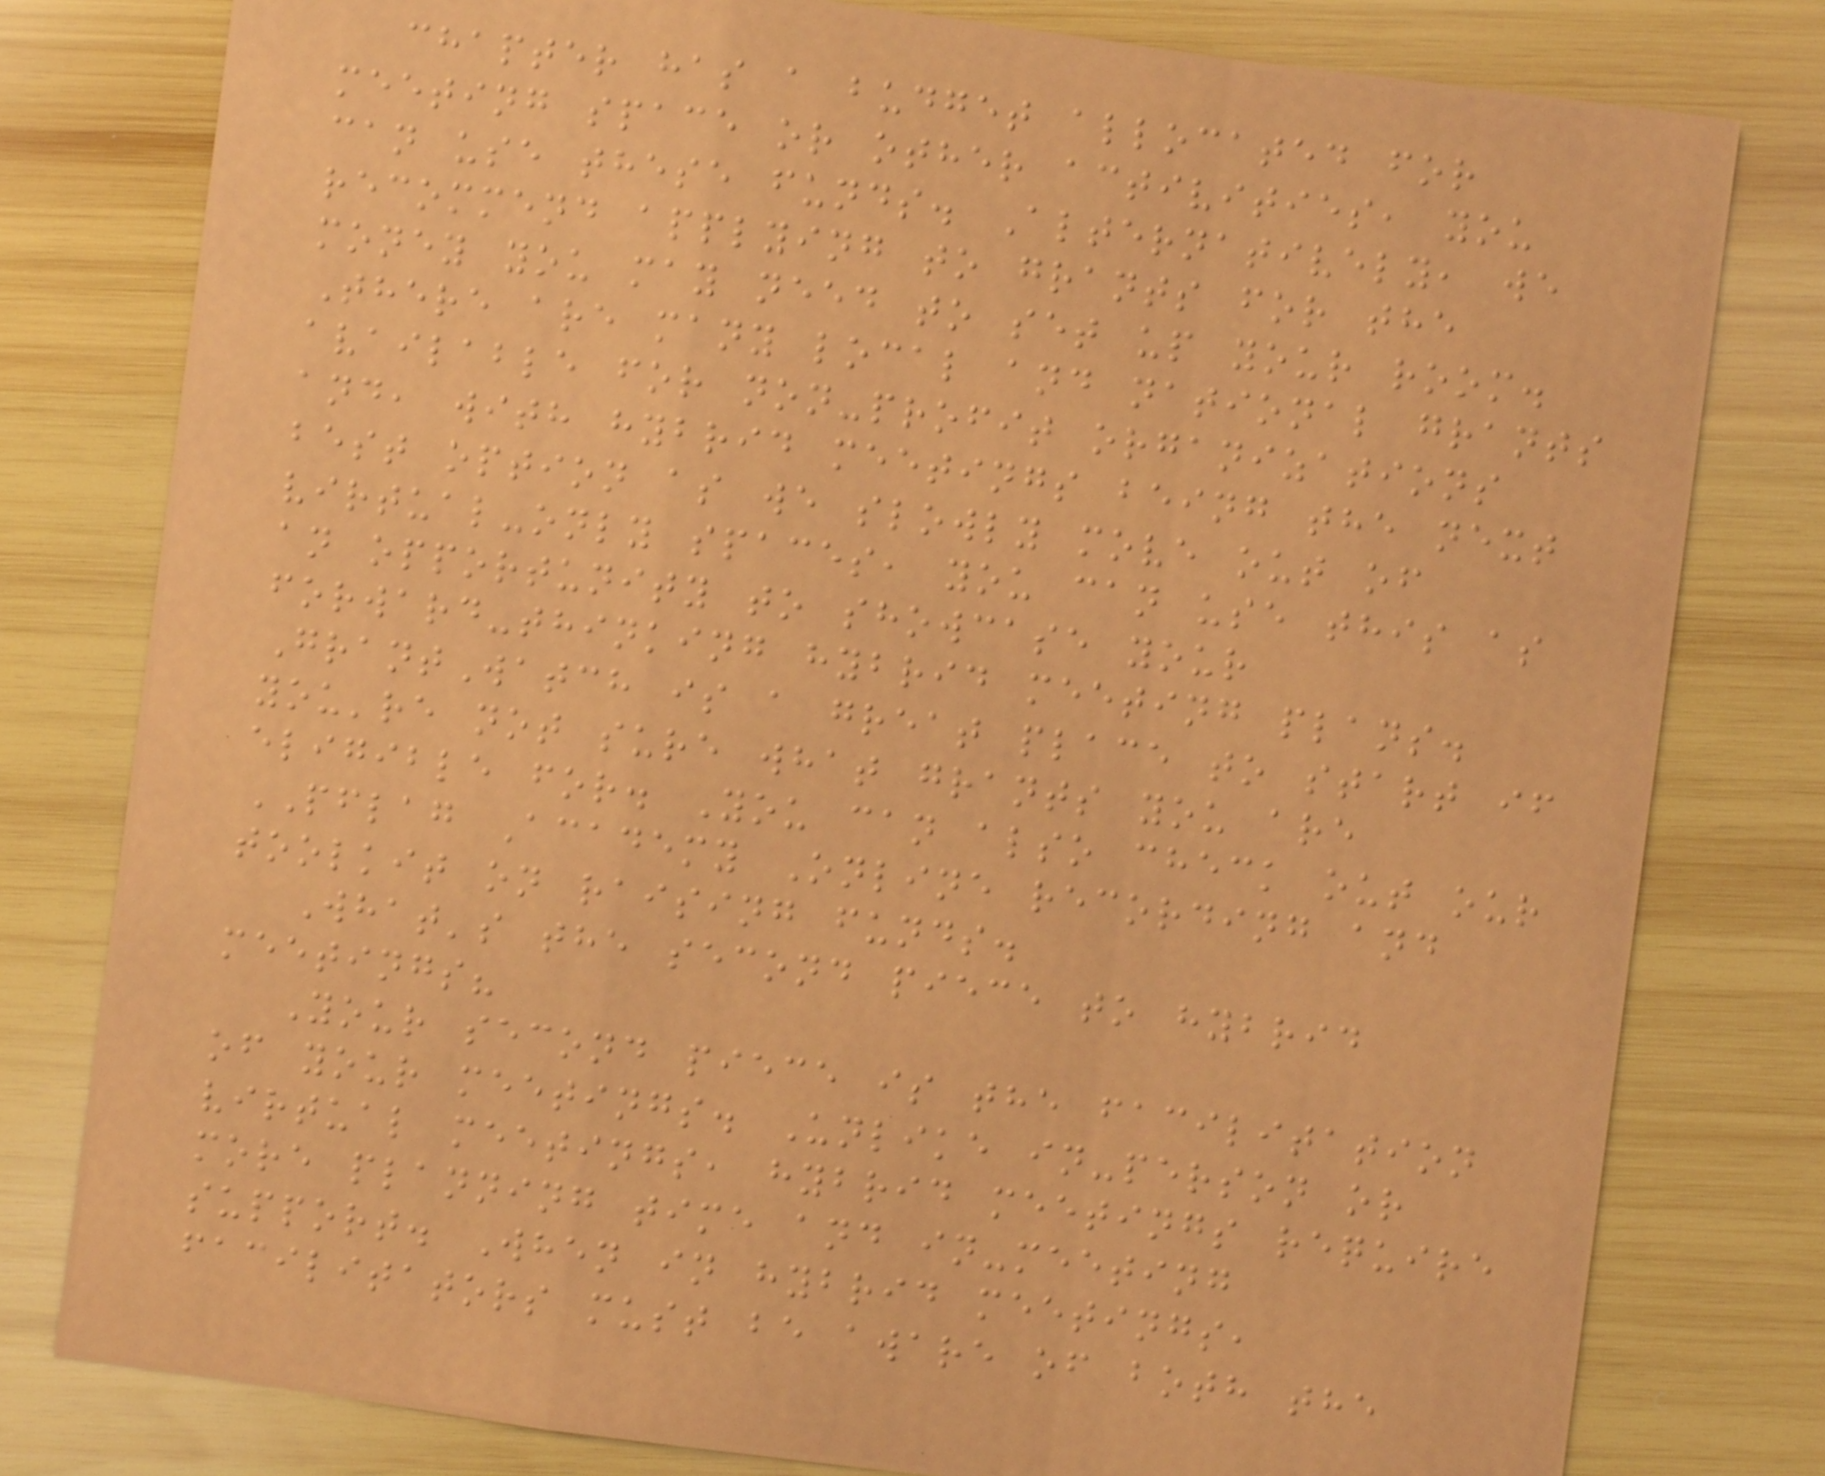chapter has a budget allocated for
meeting space or other activities, you
can use these funds. Alternatively, we
recommend applying to grants for the
money you may need to set up your room.
There are many local and national grants
available for non-profit organizations
and, with hybrid meetings being the next
best option as we slowly move out of
virtual-only spaces, you can use this as
an opportunity to showcase your
forward-thinking hybrid meeting plans.
GrantWatch is a great place to start if
you're not sure what grants you are
eligible for. You can also check out our
PFLAG Academy Online recording and
toolkit on raising funds.
What's the second piece to hybrid
meetings?
Your second piece is the facilitation
of your meetings. Unlike in-person or
virtual meetings, hybrid meetings require
more planning time and in-meeting
support. When in hybrid meetings,
facilitators must be aware of both the
